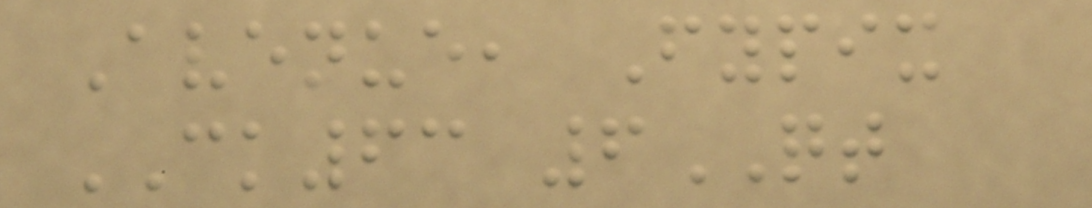Avenue, Fypix
CK63 6QT
